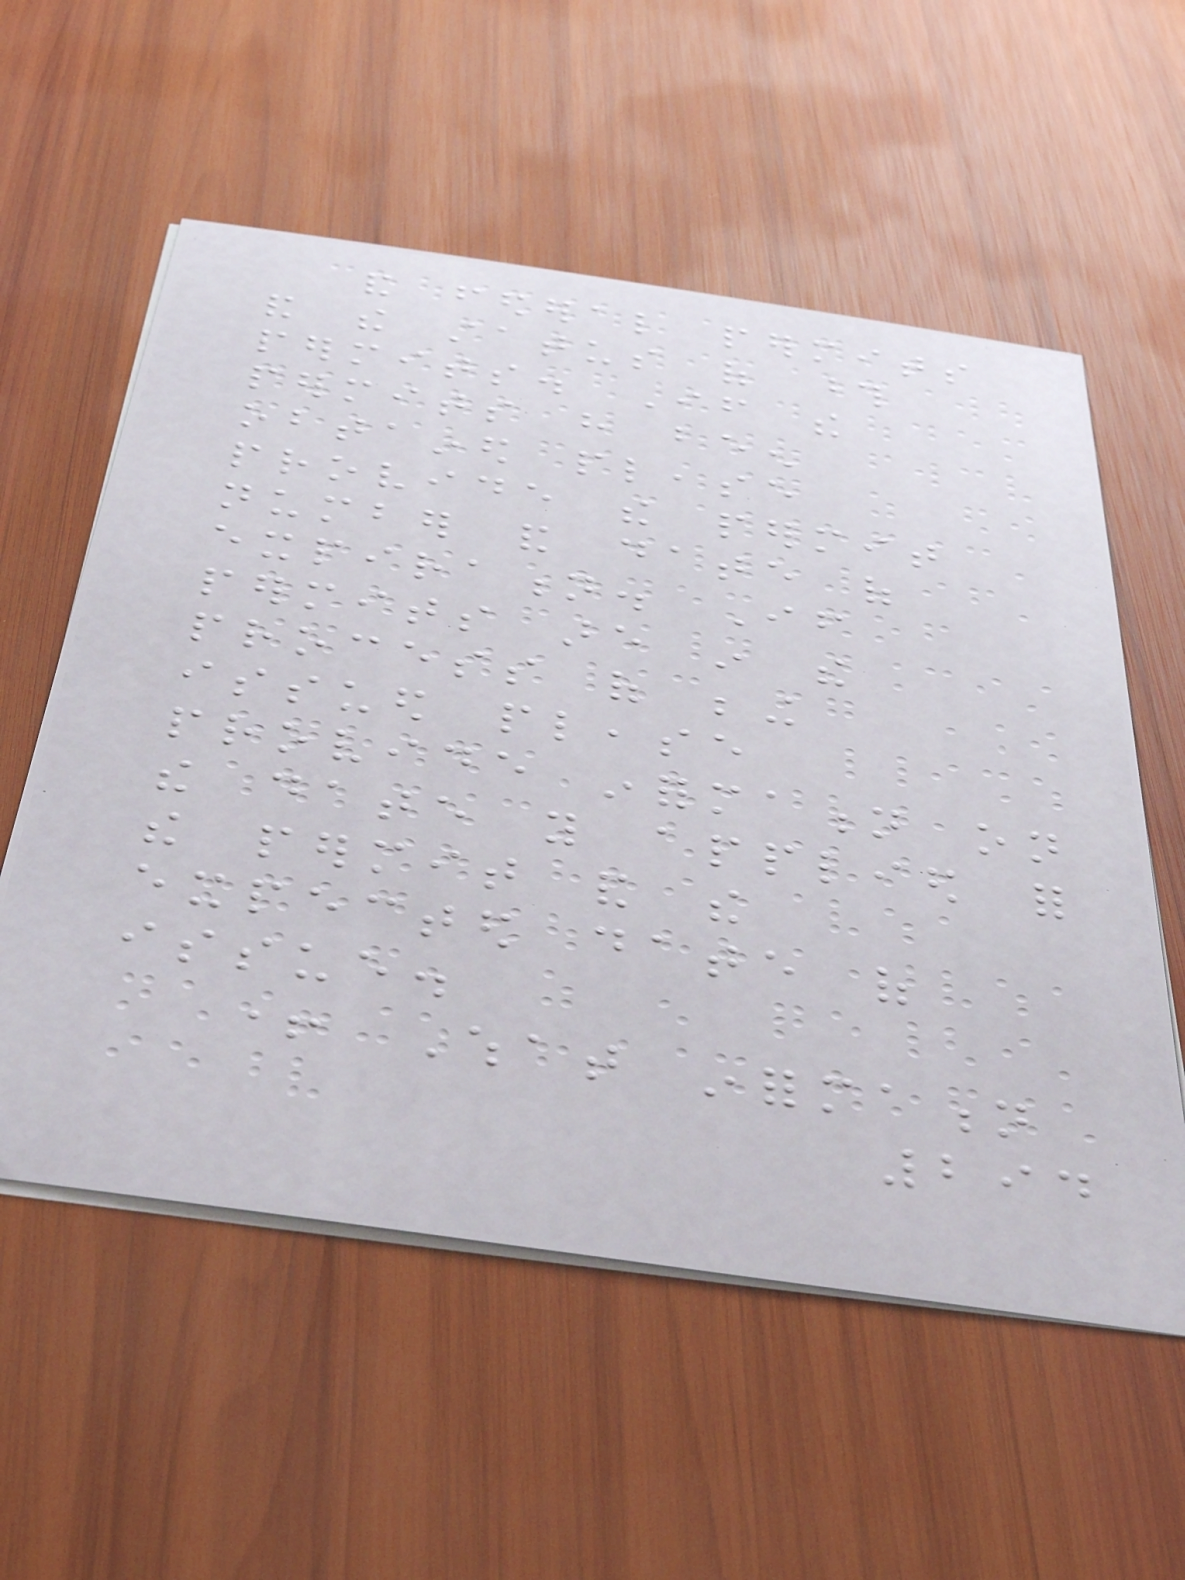and federal permits
and the status of those
permits. If the
permits have been
obtained please
provide the permit
number and date of
expiration. If
permits are in the
process of being
issued please
provide information on
the date you applied for
the permit and the
expected date of
issue.
+ What information
294
